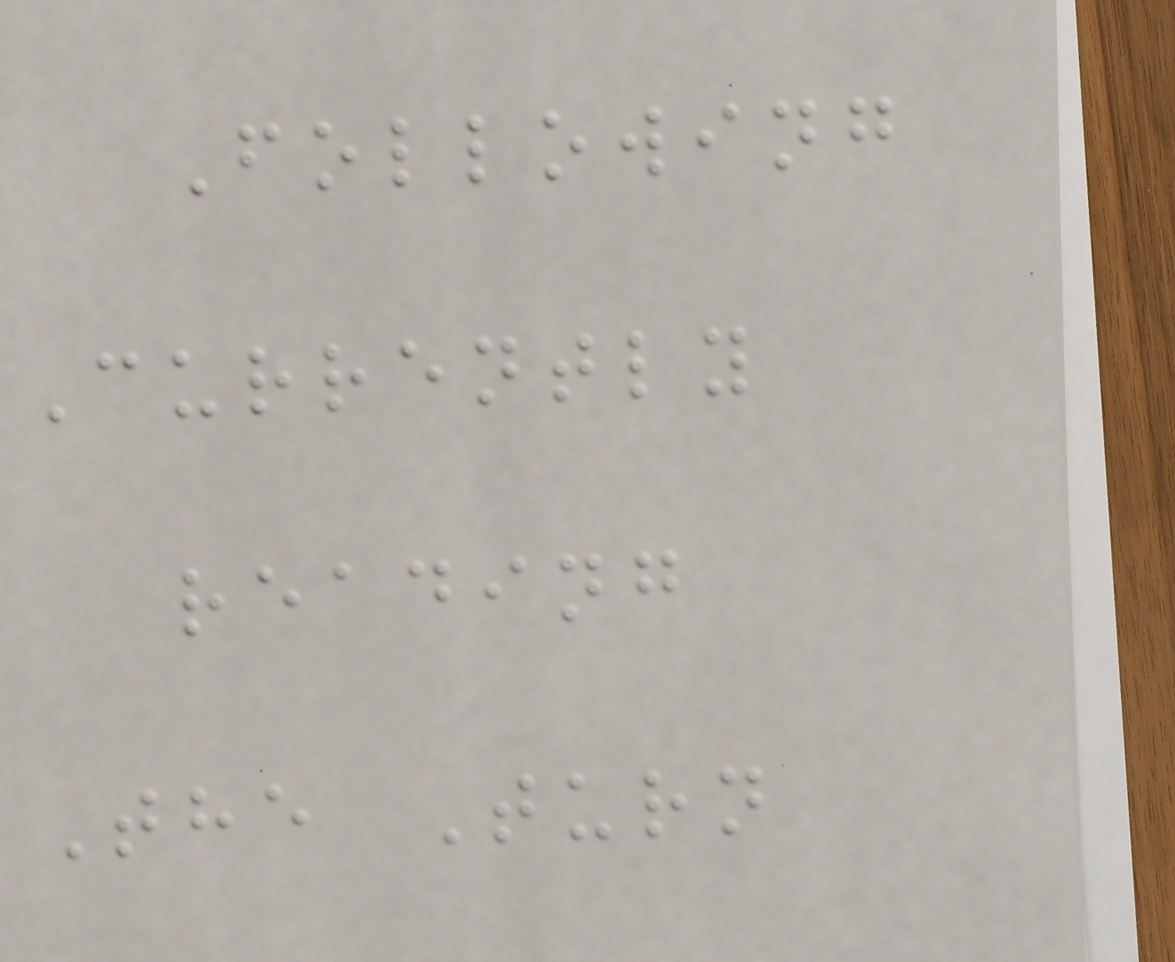Following
Currently
reading
The Turn
